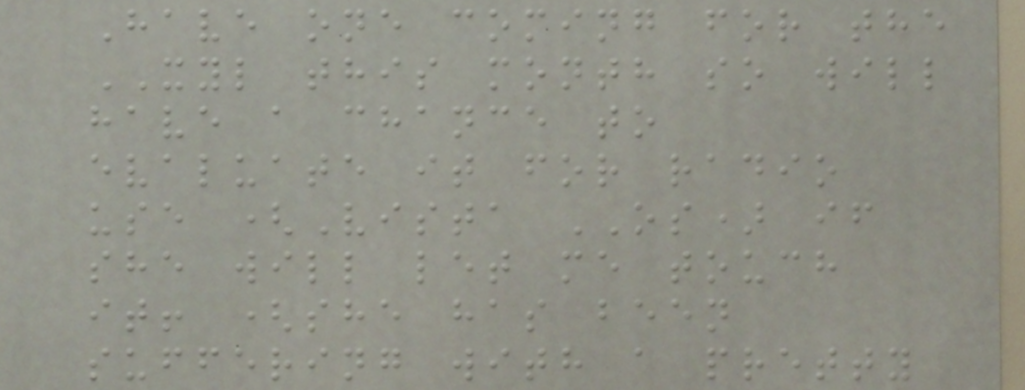Have one coming for the
XYL this month so will
have a chance to
evaluate it for radio
use (Vista OS) if
she will let me touch
it! (she has been
suffering with a pretty
